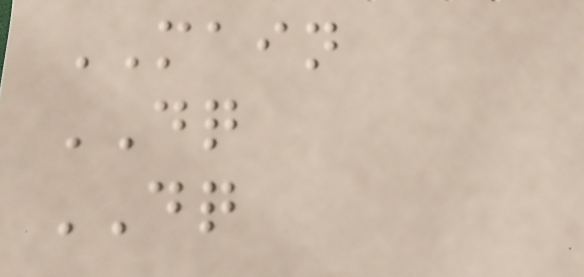MAIN
DQ
DQ
